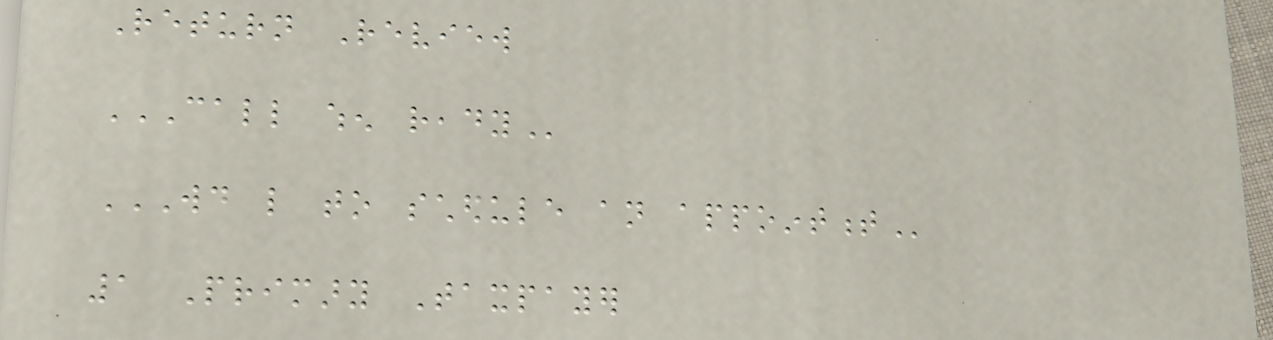Return Review
CALL WHEN READY
WOULD LIKE TO SCHEDULE AN APPOINTMENT
1 Primary Taxpayer
